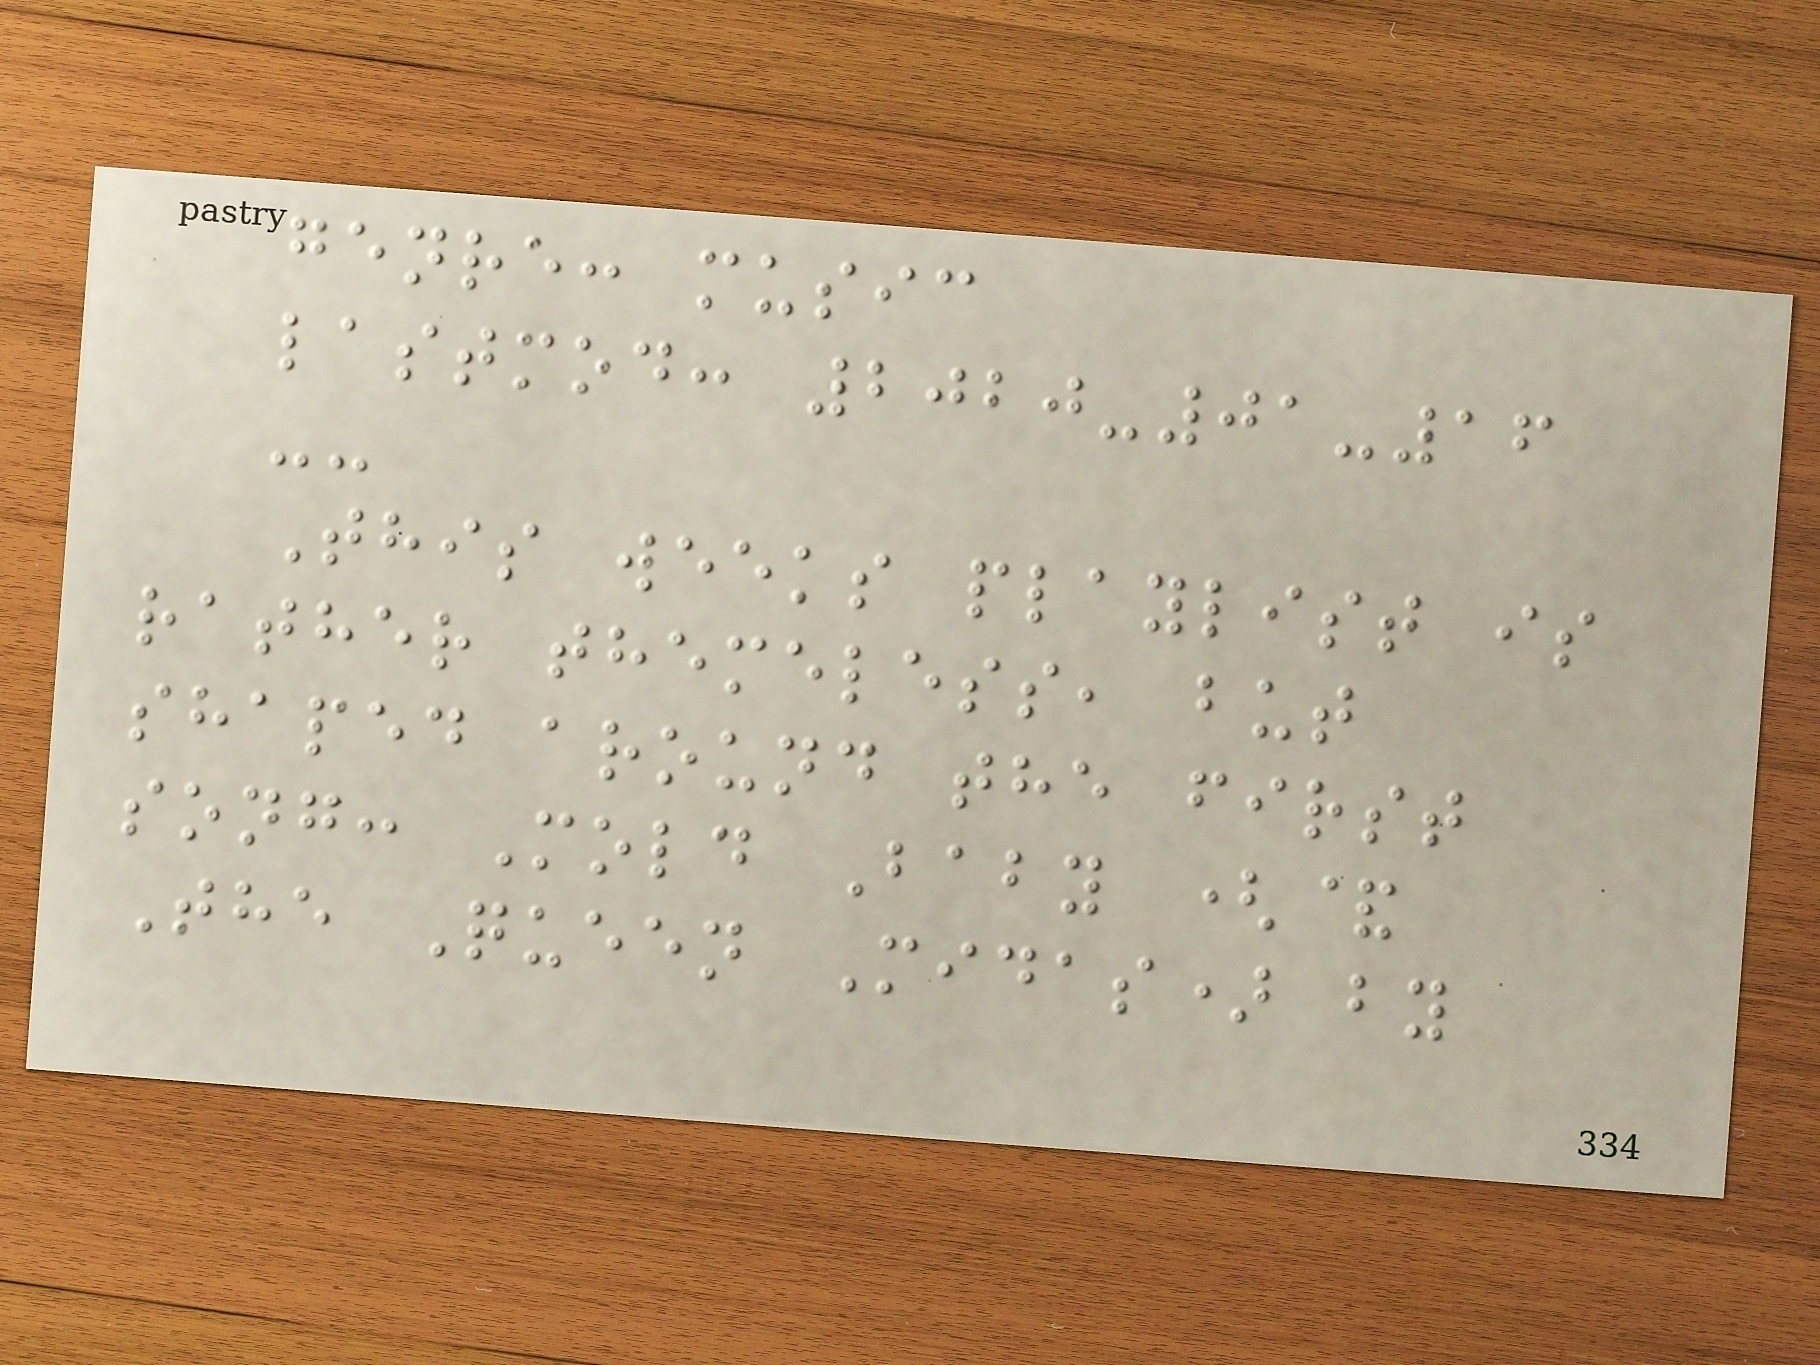genre: music
lastmod: 2020-01-16
--
This weeks playlist is
rather themeless, but
shaped around the first
song: Mold Baby (&
The Queen Midas) by
